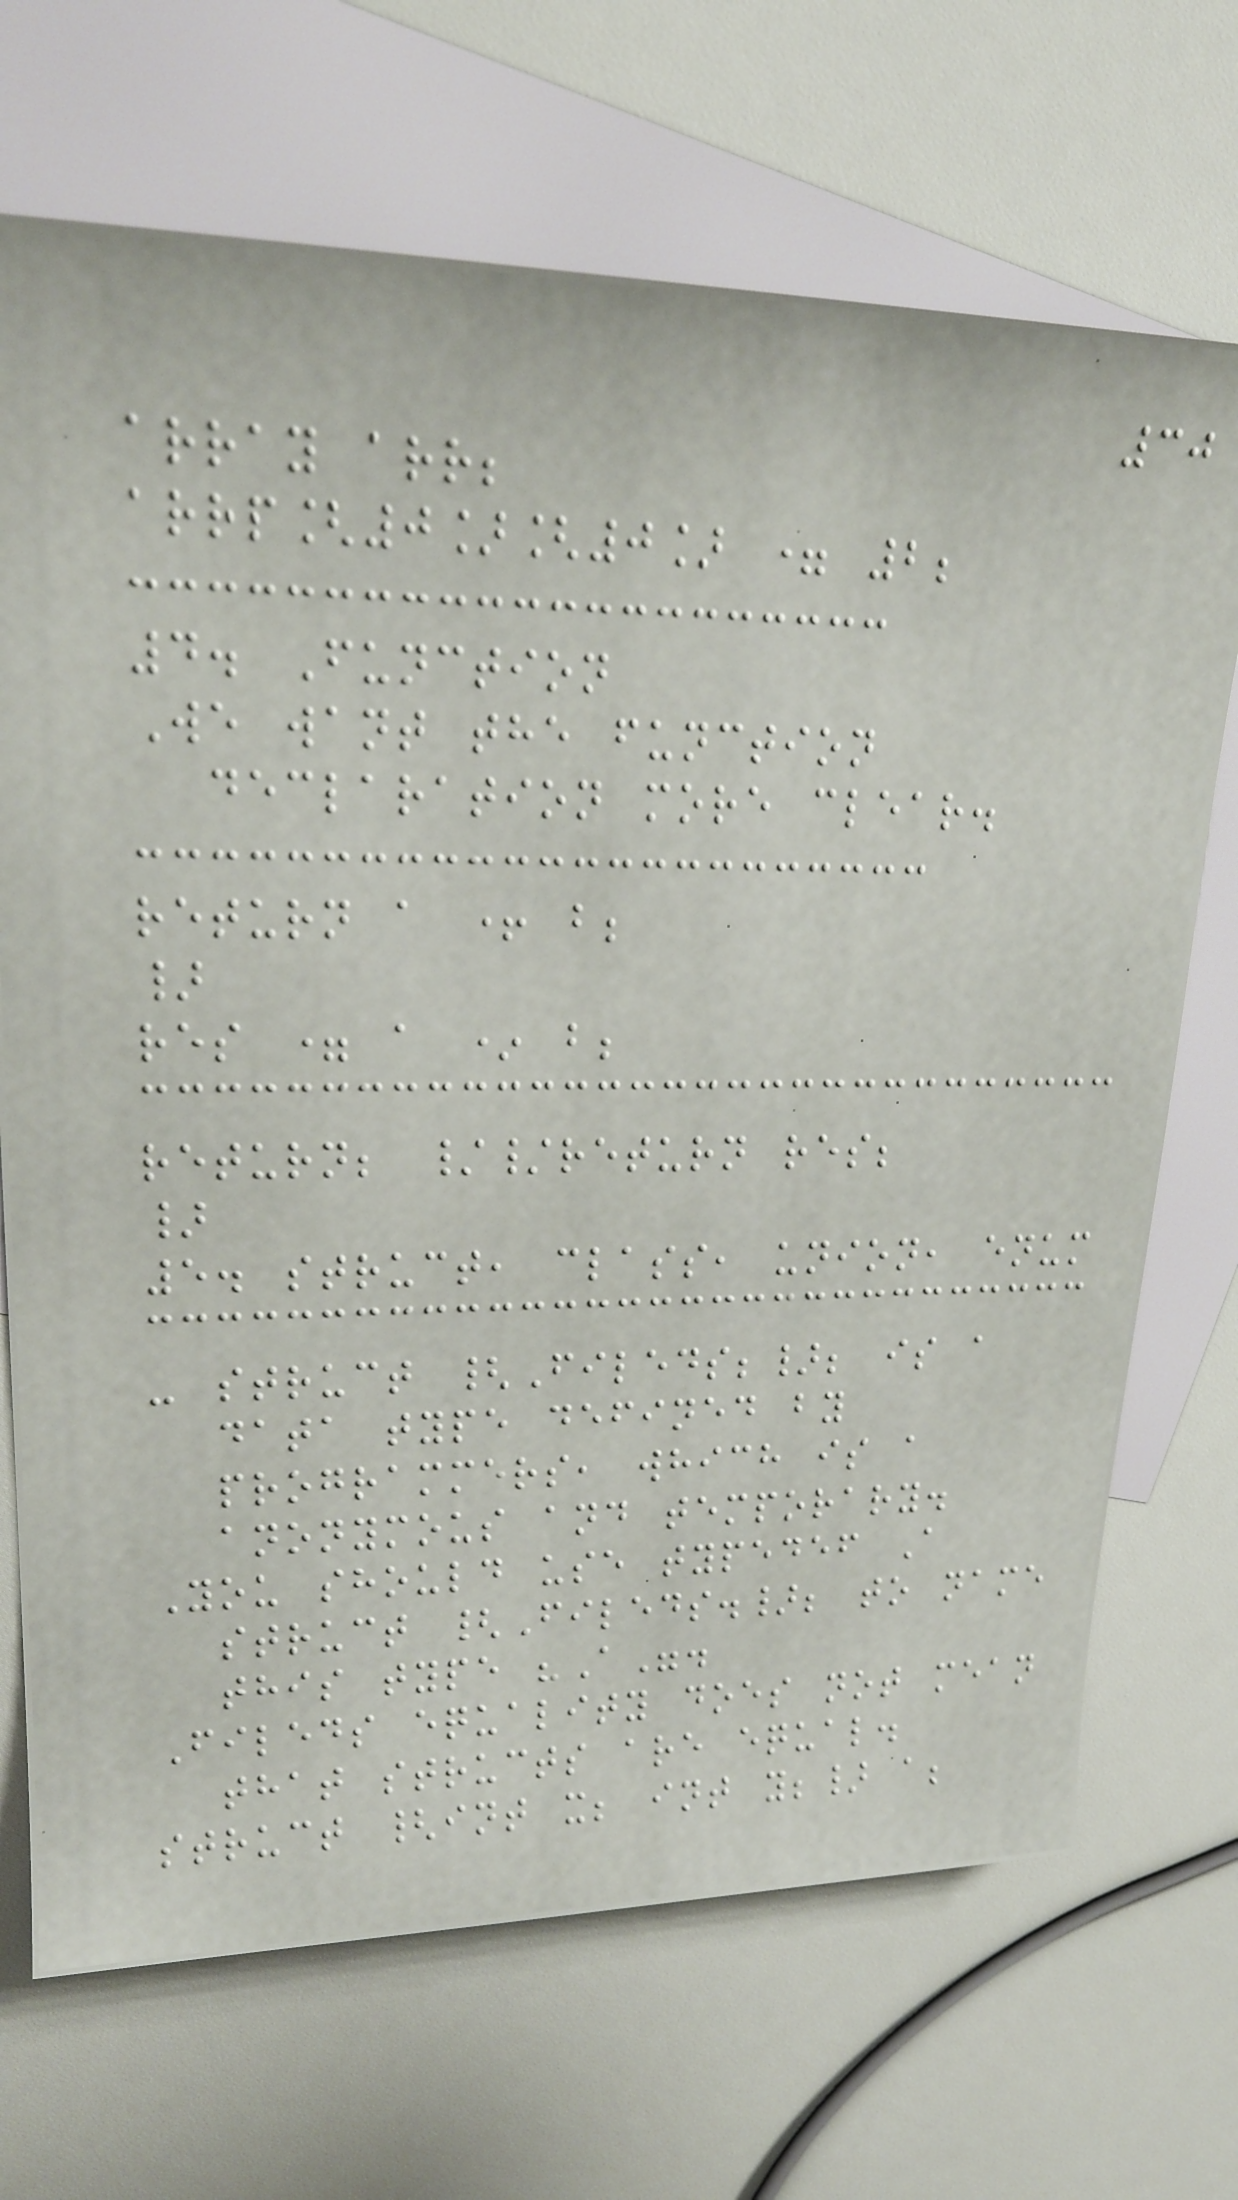30
array arr;
arrp[0][0] = 2;
4. Function
We want the function
declaration more clear.
return a + b;
}
res = a * b;
return; //return res;
}
5. struct, class, union, enum
- struct {Fileds;}; is a
data type defined by
programmers, which is a
anonymous and temporary.
You should use typedef A
struct {Fileds.}; to name
this type "A".
Fileds equality does not mean
that structs are equal.
struct {int x; int y;} a;
